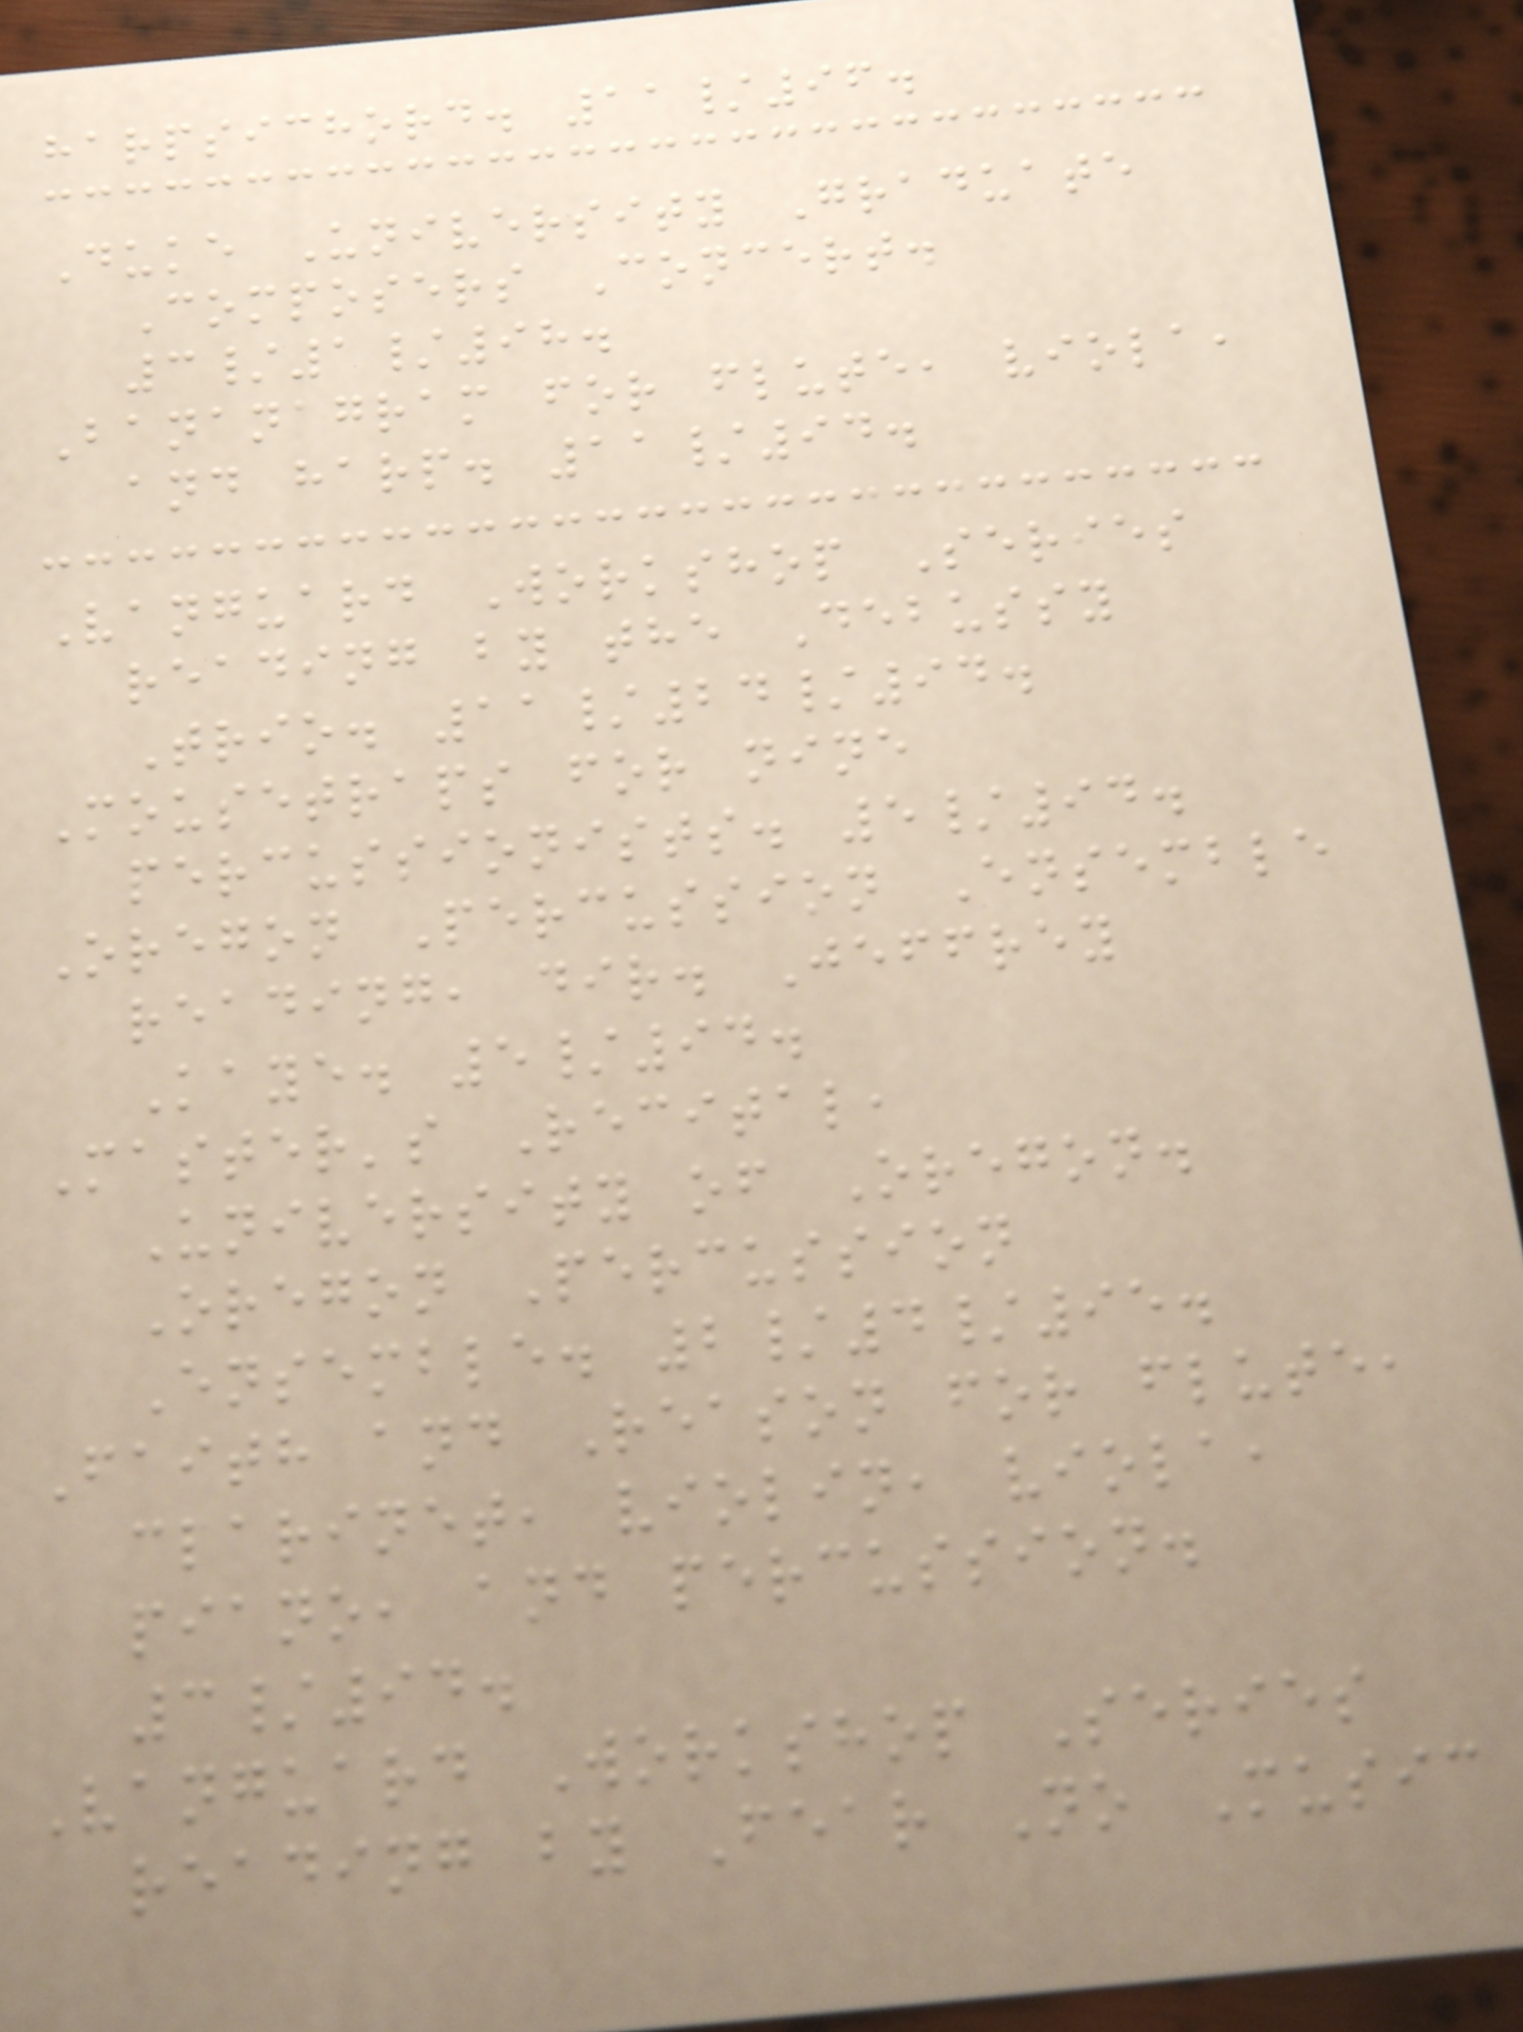harpsichord. 11/96.
Duke University Graduate
Composers Concert.
3/1/98.
Bananagram for flute, viola,
and harp. 11/94.
Vanguard Workshop Series
reading by the Debussy
Trio. 11/24/94.
Mousetraps for nine
percussionists. 5/94.
Oregon Percussion Ensemble
reading, dir. Jeffrey
Kaye. 5/94.
Master's Recital,
University of Oregon.
Oregon Percussion
Ensemble. 2/4/95.
Faith and Reason for flute,
clarinet, violin, viola,
piano, and percussion.
3/94.
Vanguard Workshop Series
reading by Fear No Music
